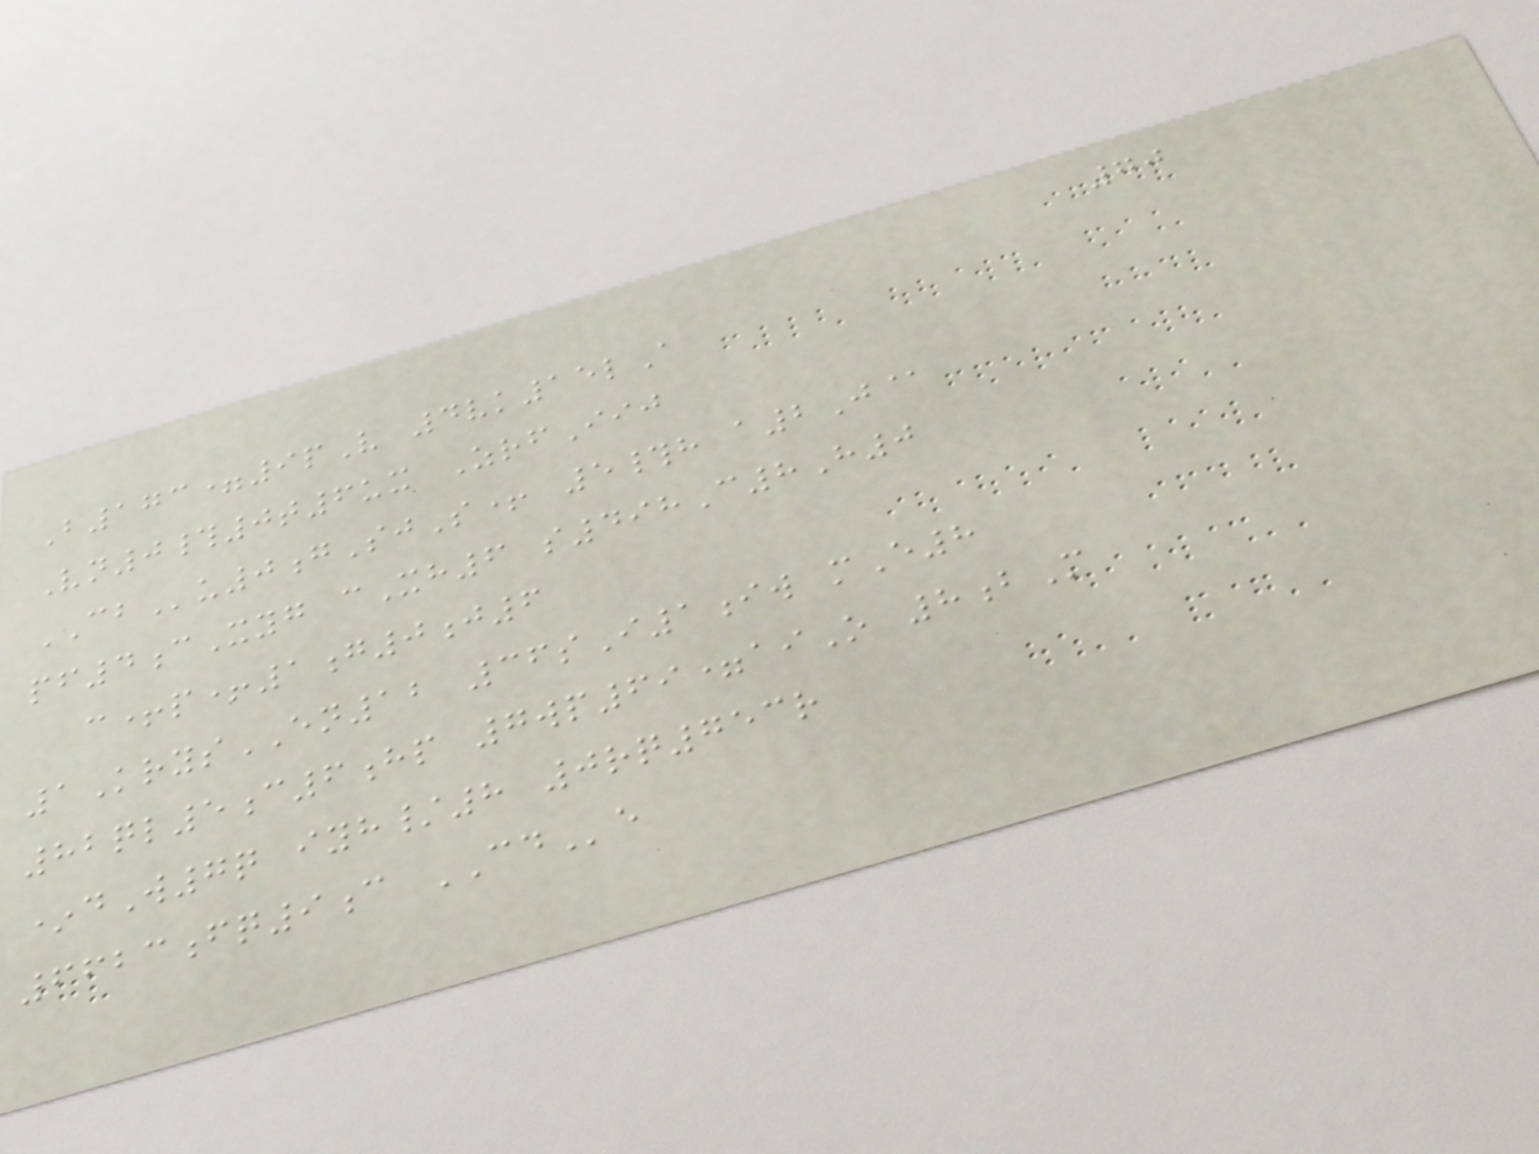70
B173=9pV 4vk15lA
Vn0#0t6ux ZrfIij
CBu0gSjS+ 5#h a2J@
pf4cXyg cXh6 s498C8H0
c+p+1g0j6
1KrysEN12 36sI1iw mE8
82ql5c6hp 7wp69=aiO 8bM
*dW7q iyh/8 0rq753r
6623fq9c CDe
